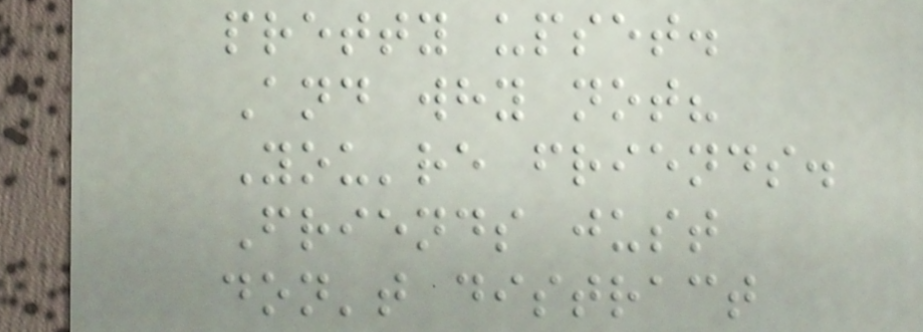pretty upset.
And why not?
You're friends.
Friends just
don't distract
